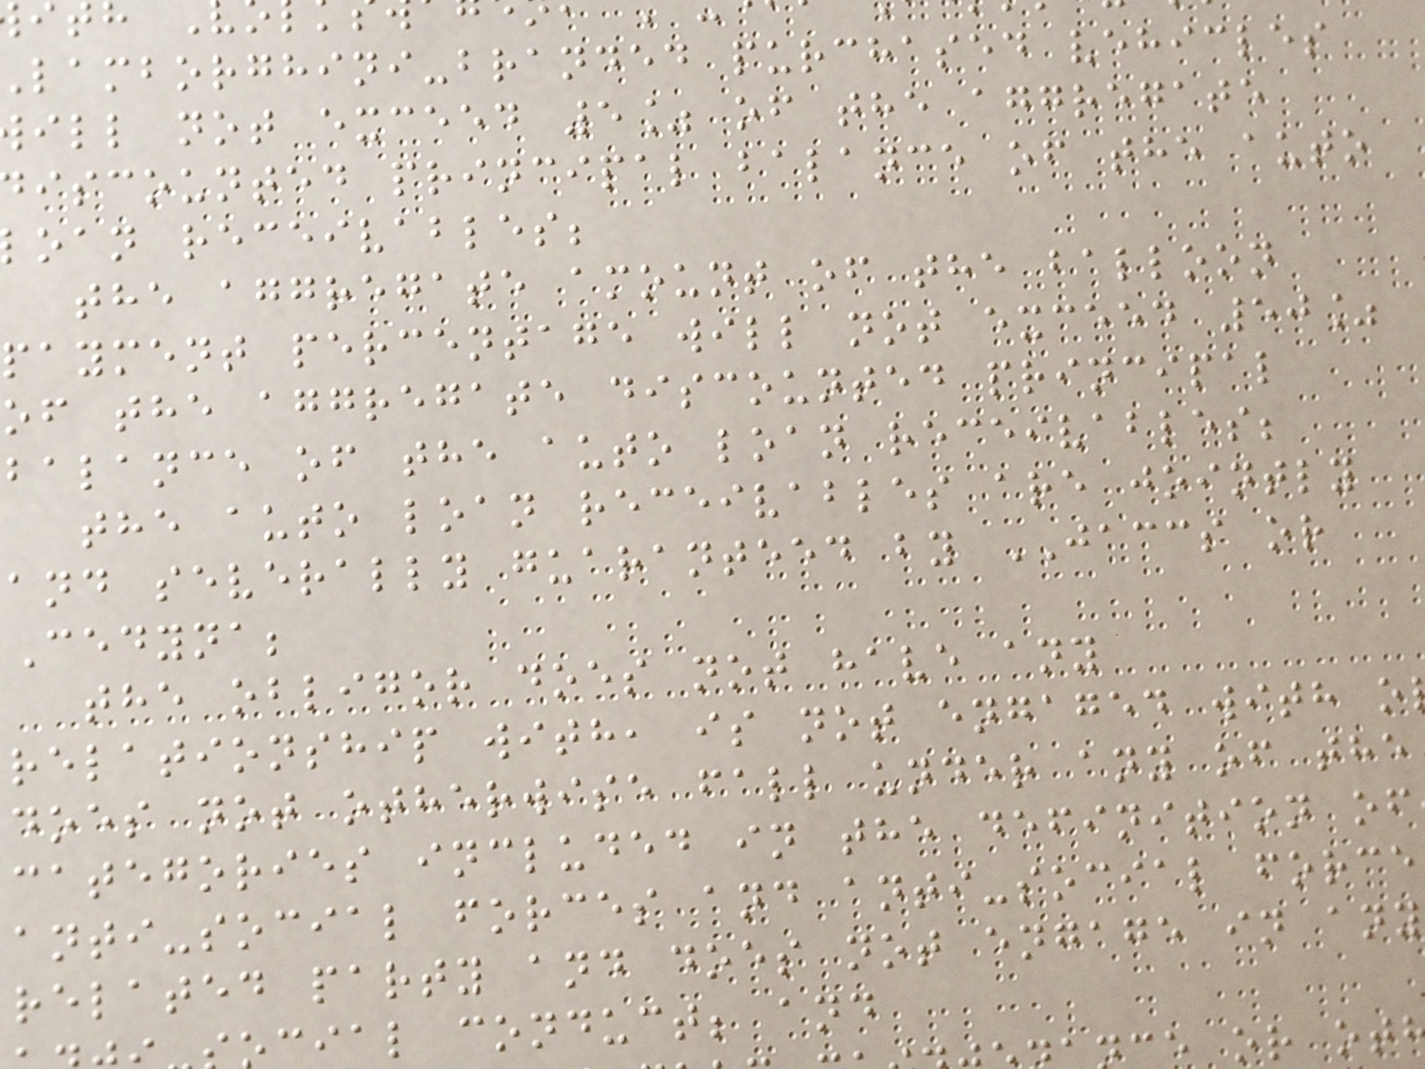lamborghini-branded purchased vehicles
ill not exceed 5% of the aggregate
iscounted principal balance of the auto
oan receivables;
the aggregate amount of the balloon
payment percentage will not exceed 50%
of the aggregate discounted principal
balance of the auto loan receivables;
the auto loan receivables are jointly
and severally guaranteed by JACCS or
Cedyna;
the obligor does not have any
relationship with, is not engaged with o
does not otherwise fall under any of the
categories included in the definition of
anti-social forces and anti-social force
related party and does not engage in any
cial conduct; and
